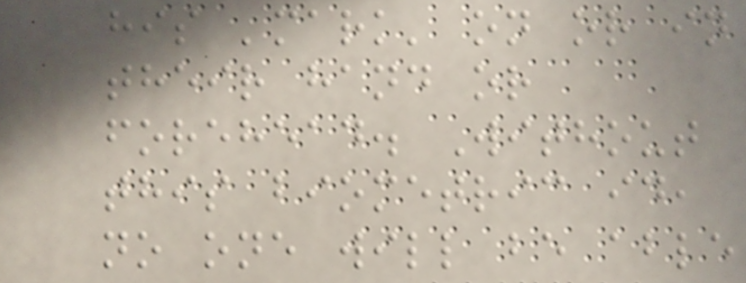his 'mark' on or in
their hand or
forehead. Without
this biometric id,
no one will be able
